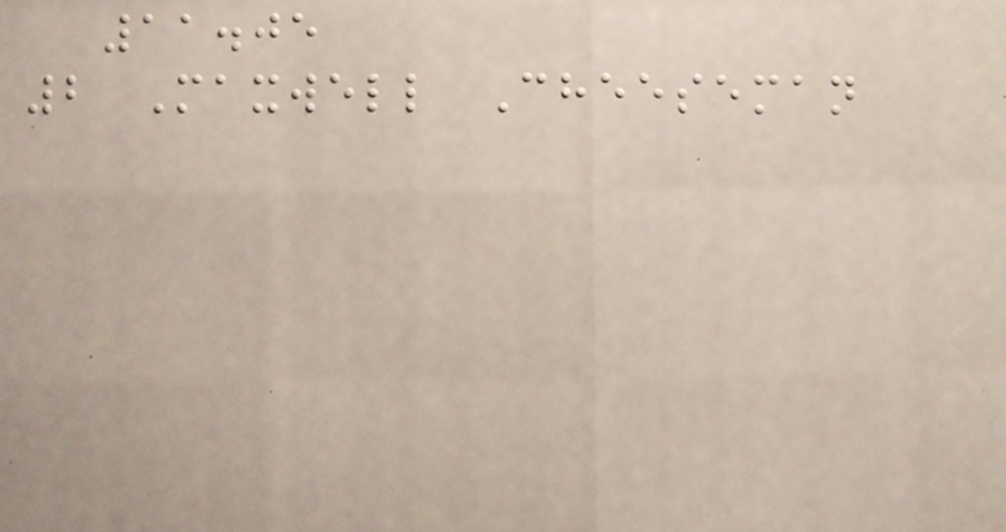11.05
2 Maxwell Cheeseman
